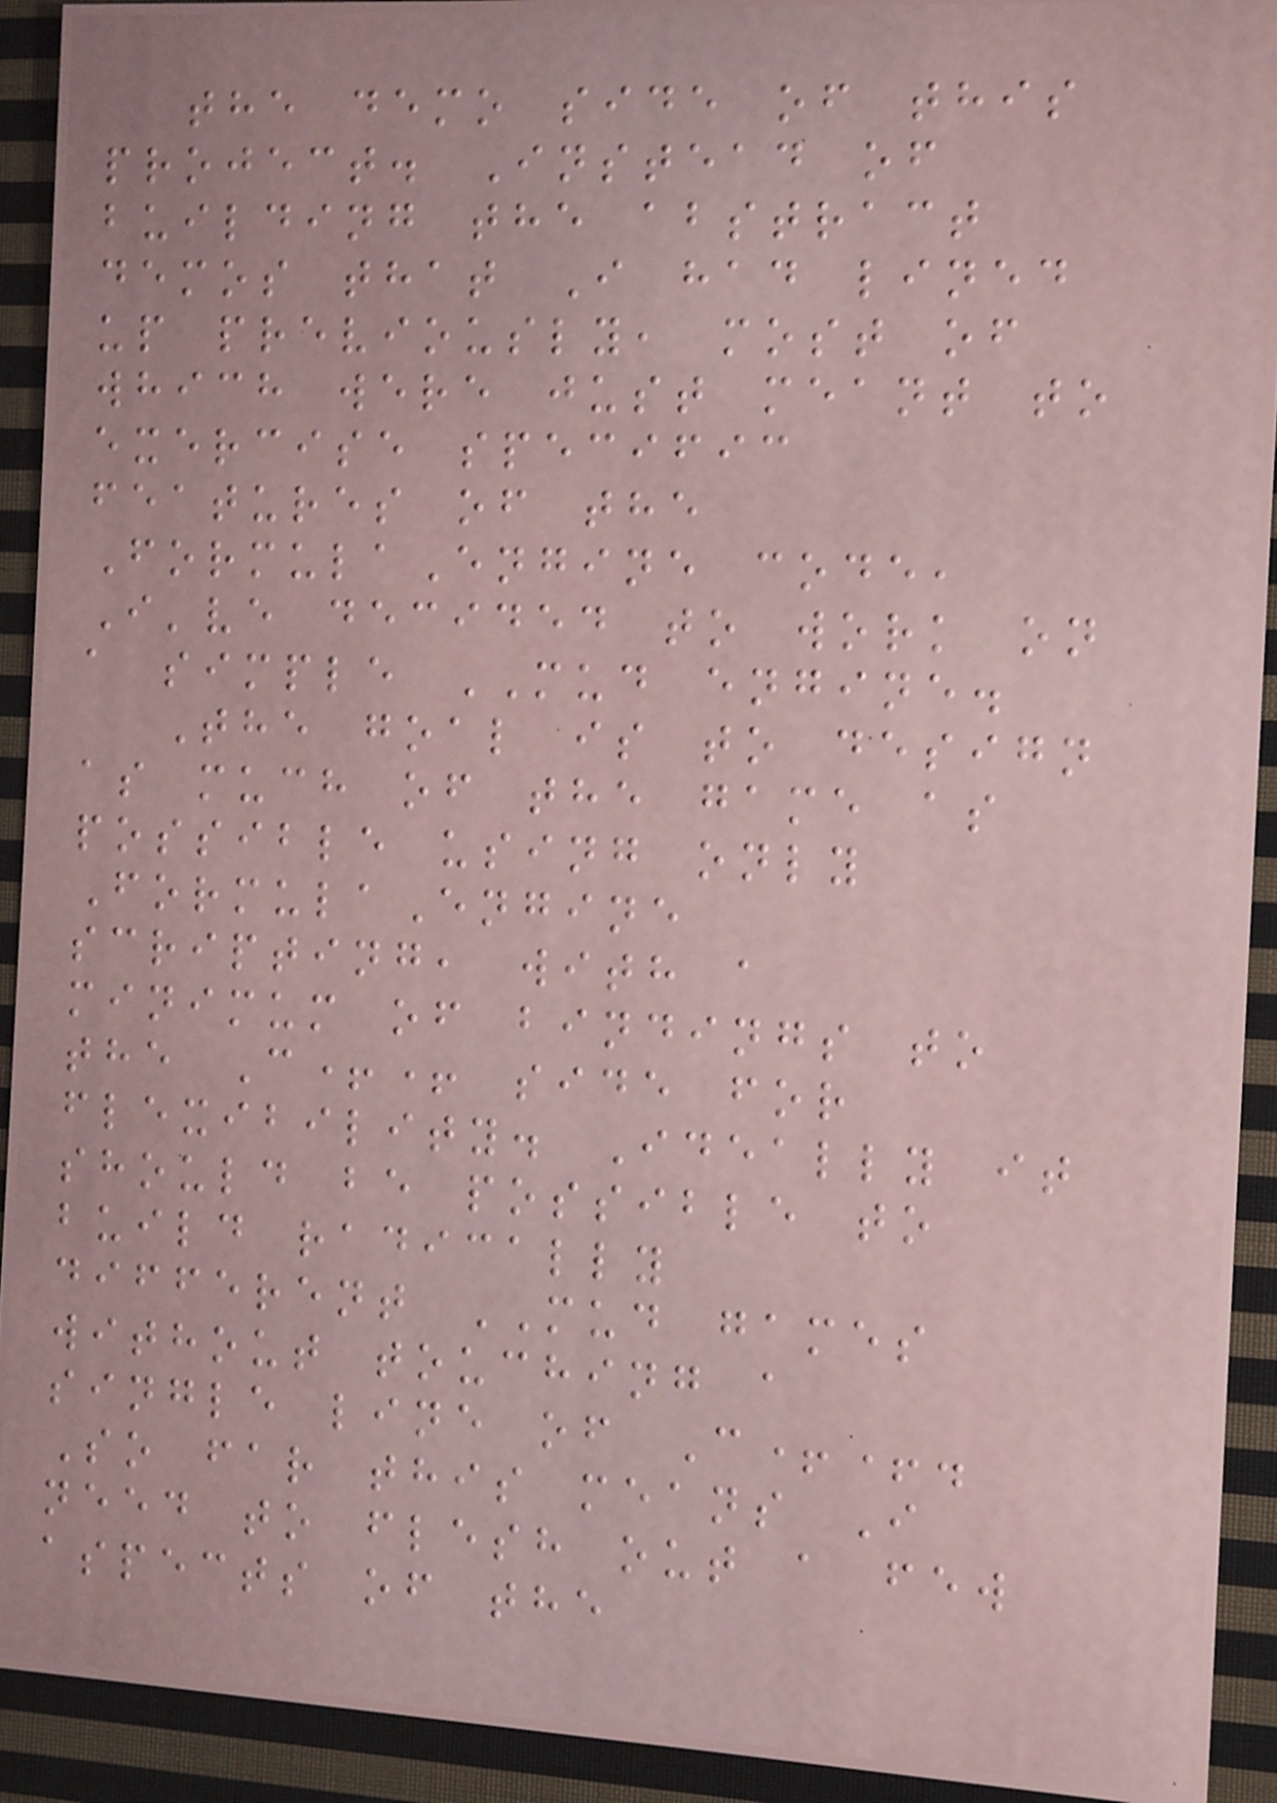the demo side of this
project. Instead of
building the abstract
demos that I had lined
up previously, most of
which were just meant to
exercise specific
features of the
FormulaEngine code,
I've decided to work on
a simple MUD engine.
The goal is to design
as much of the game as
possible using only
FormulaEngine
scripting, with a
minimum of bindings to
the C++ side for
flexibility. Ideally it
should be possible to
build radically
different MUD games
without touching a
single line of C++.
So far this means I
need to flesh out a few
aspects of the
